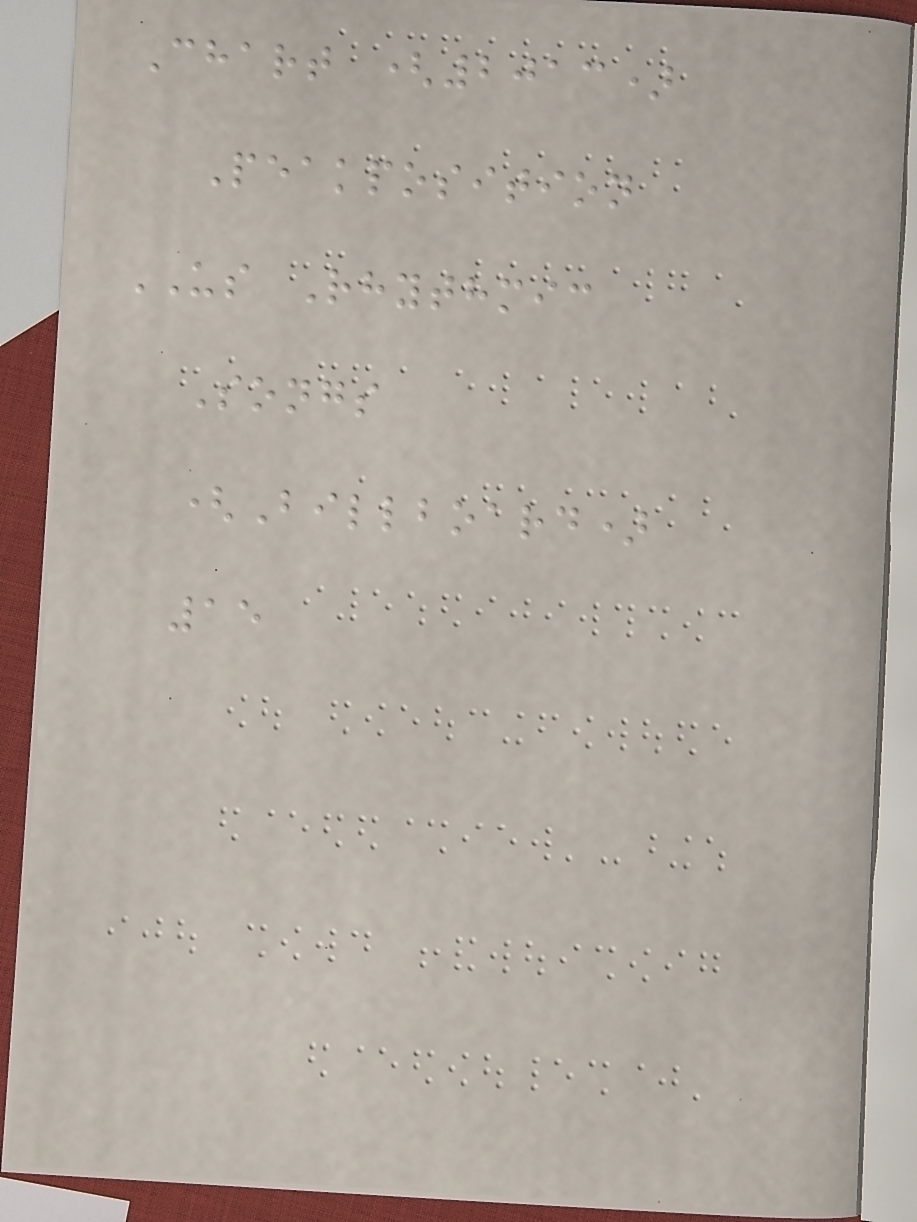Chart (2013)
Peakposition
US Rhythmic
Songs
(Billboard)
15
